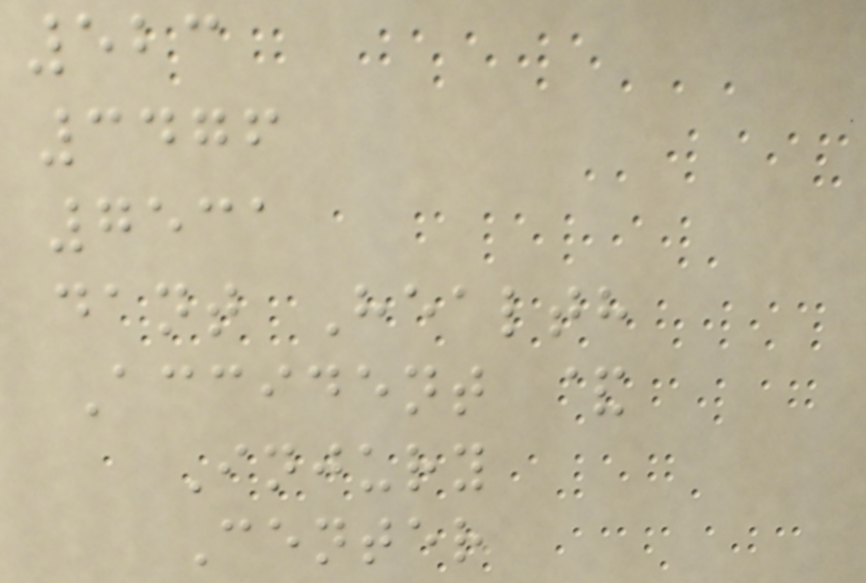523
3476
7531
dant Health
Accident &
Injury
Center
